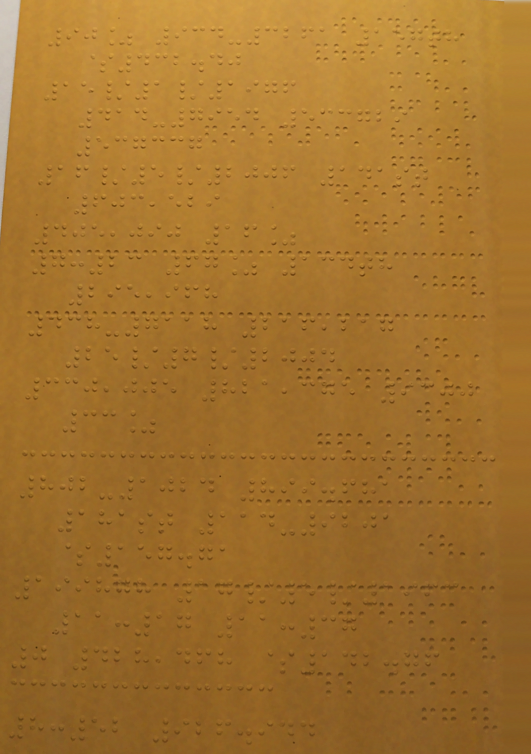90% 934-3261 157th
$432.40
15/1/1976
414-7954 533729
537337
16/5/2006 141st
603,529
405,090 16%
7:23 67% 134th
295,968
438-7118 216,217
25/7/2004
330,005 821,375 9300
33%
802-1024 899.681
181st 114-9201
$157.71
199878 17/5/1963
11:17 11:37
0 428,468 $142.76
8:52 926.944
